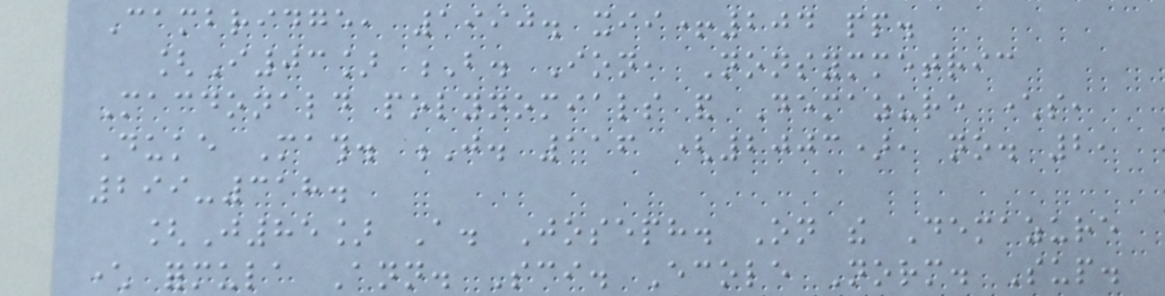Cambridge, 1990. xii+204 pp.
[I03] B. Ion, Nonsymmetric
Macdonald polynomials and Demazure characters,
Duke Math. J. 116 (2003), no. 2,
299-318.
[J85] A. Joseph. On the Demazure
character formula Ann. Sci. Ecole Norm. Sup.
